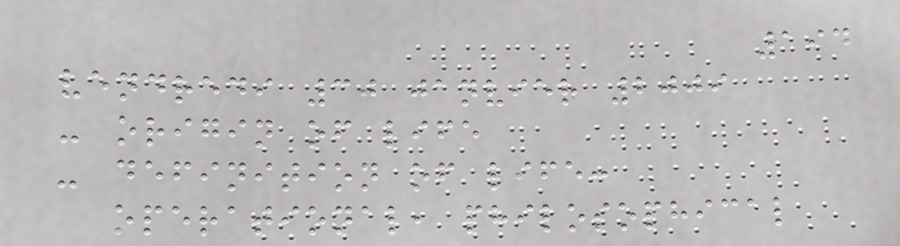194
vendredi 30 janvier 2009
- origin of life
- definition of life:
operational, philosophical
